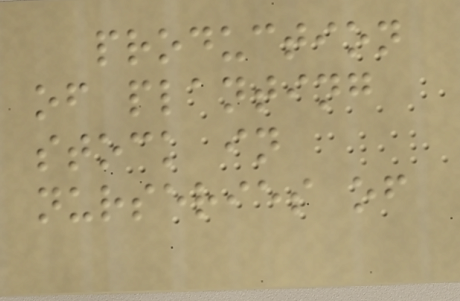production
of planting
stock in
nurseries of
